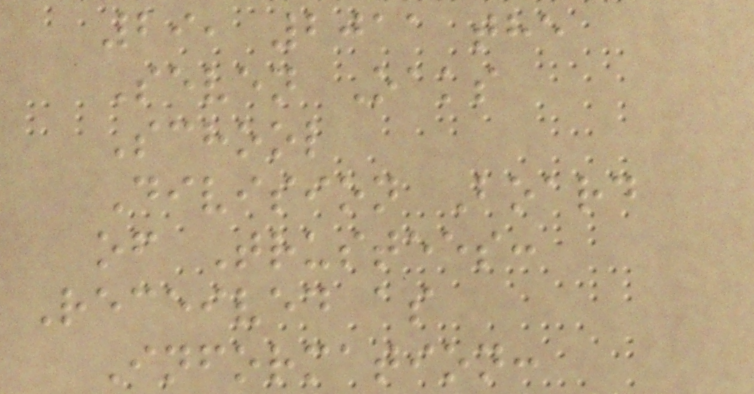29, 2011 the
Seven Oaks
School
Division Board
of Trustees:
Received as
Information:
